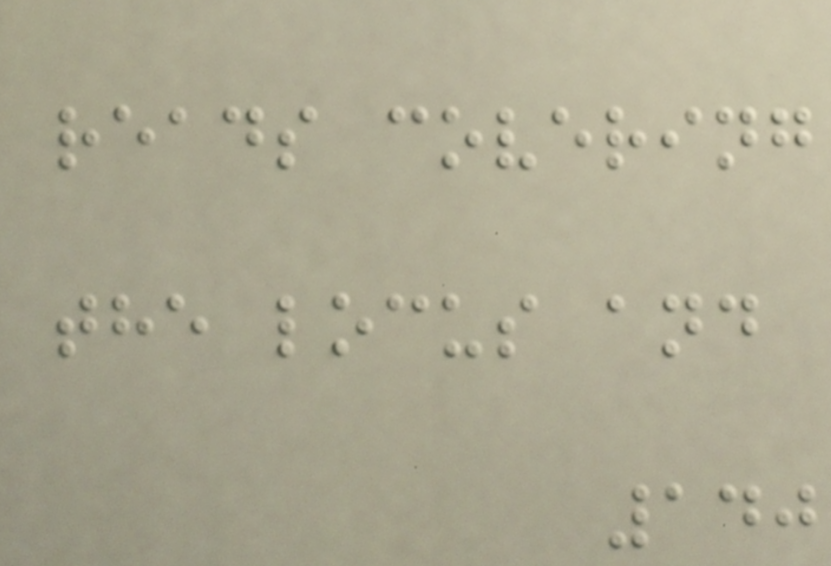reads covering
the locus and
140
